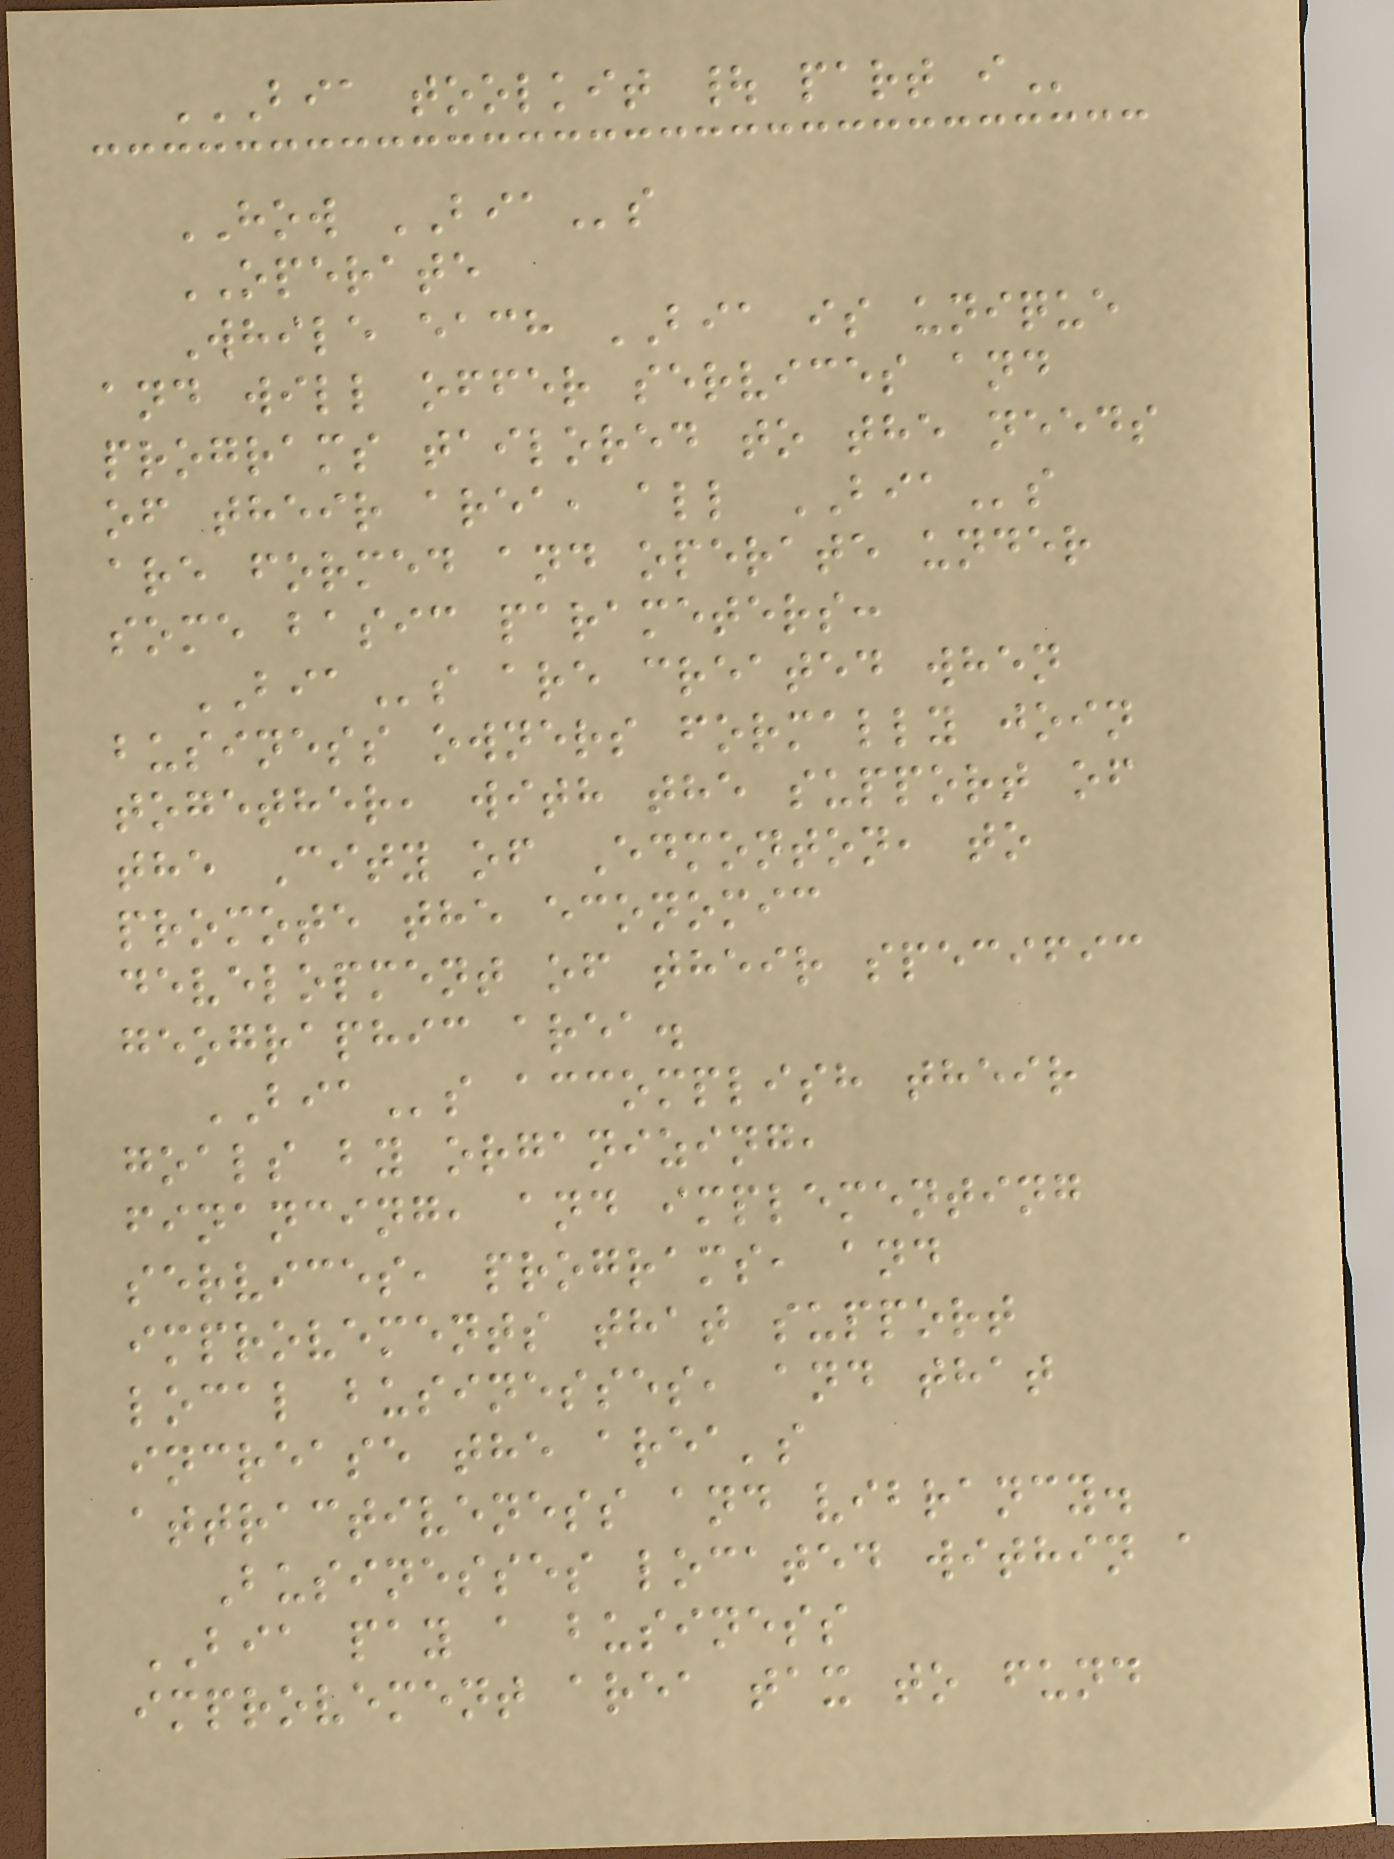BIA TOOLKIT | PART I
HOW BIAs
OPERATE
While each BIA is unique
and will offer services and
programs tailored to the needs
of their area, all BIAs
are formed and operate under
some basic parameters:
BIAs are created when
business owners formally join
together, with the support of
the City of Edmonton, to
promote the economic
development of their specific
geographic area.
BIAs accomplish their
goals by organizing,
financing, and implementing
services, programs, and
improvements that support
local businesses, and that
increase the area's
attractiveness and vibrancy.
Businesses located within a
BIA pay a business
improvement area tax to fund
